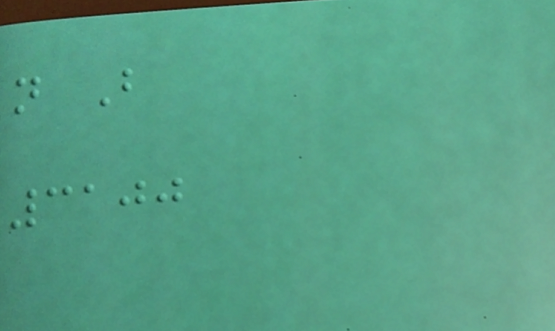n B
3100
